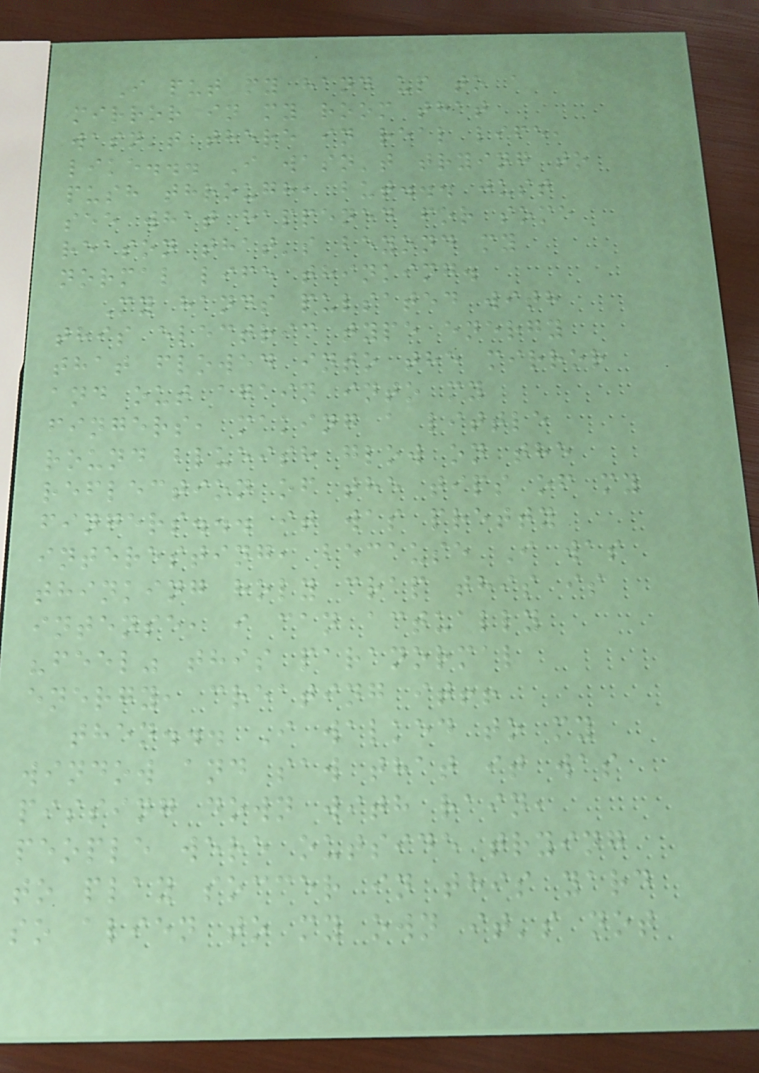I put my hand up to a
mirror in my room that
wasn't there in real life,
like... I wasn't trying to
push through, but... just
see what happened for some
reason that's beyond my
normal life thinking.
My hands pulsated with
this electric type energy
that flowed into the mirror
and out again into my
fingers, making a little
round blueish glow on the
reflection of the tips of my
fingers... it was pretty
interesting, because I was
thinking holy crap this is
intense, i can actually
"feel" this paranormal
energy, creating it!!
then... I walked to my
window and saw that it was
pissing down with rain,
people were outside trying
to play soccer in this yard
so alien to my own it's not
